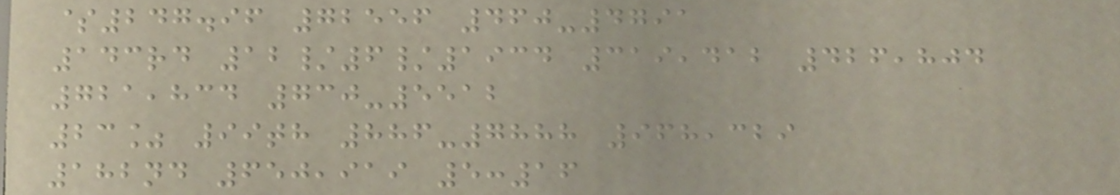$247.96 72556 460-4791
143rd 12/6/1934 319,412 426,804
721,834 730-5512
23% 99th 886-7888 968,329
182nd 650,919 5:16
